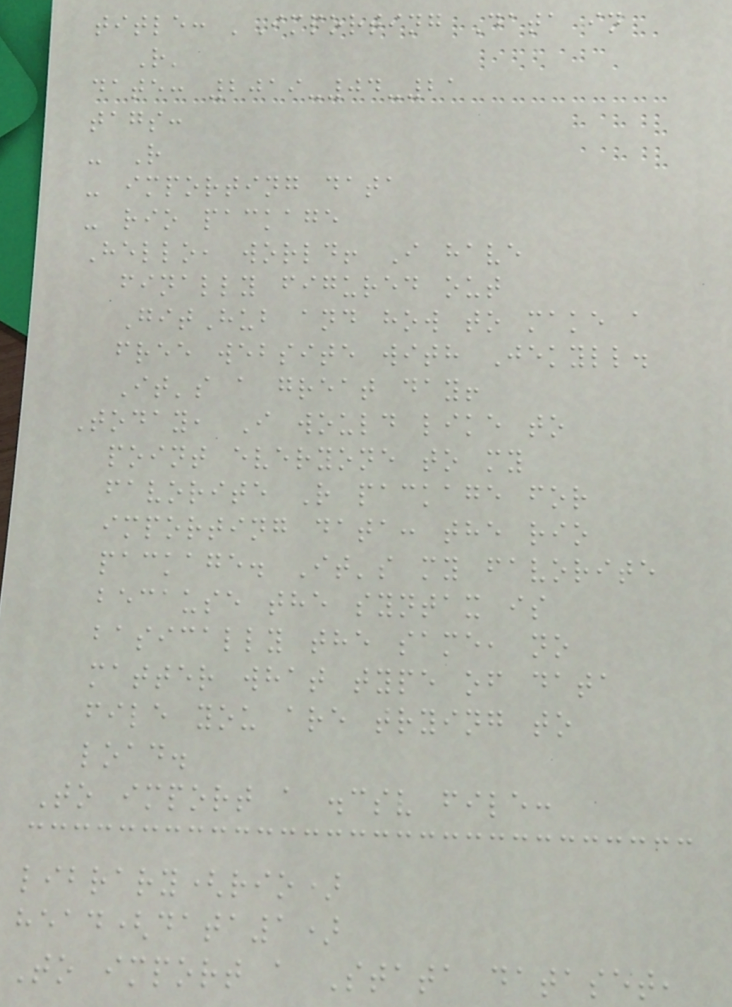title: 'Importing Data in
R'
date: 2019-04-21
tags:
- R
- importing data
- rio package
Hello, world! I have
finally figured out
GitHub and how to make a
free website with Jekyll.
It's a great day!
Today, I would like to
point everyone to my
favorite R package for
importing data: the rio
package. It's my favorite
because the syntax is
basically the same, no
matter what type of data
file you are trying to
load.
To import a .csv file:
library(rio)
head(data1)
To import a Stata dataset,
